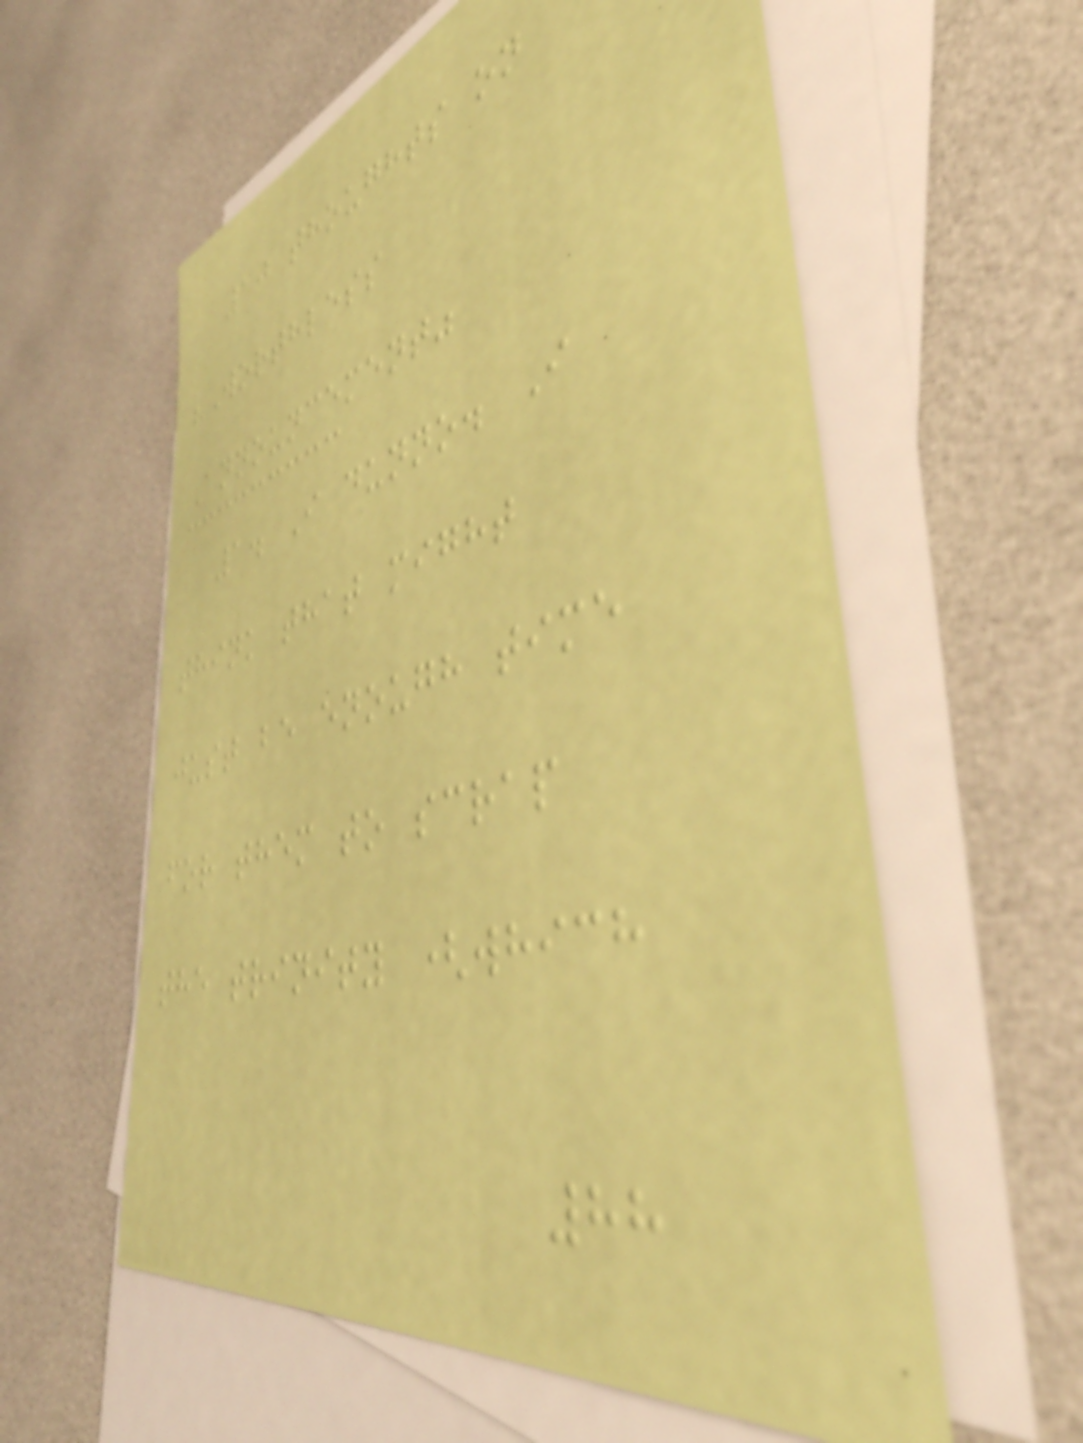10 thoughts on
"Worthless
Announcement"
1. I dunno. I
think that might
just be enough time
for them to scrap
the trinity (which
88
